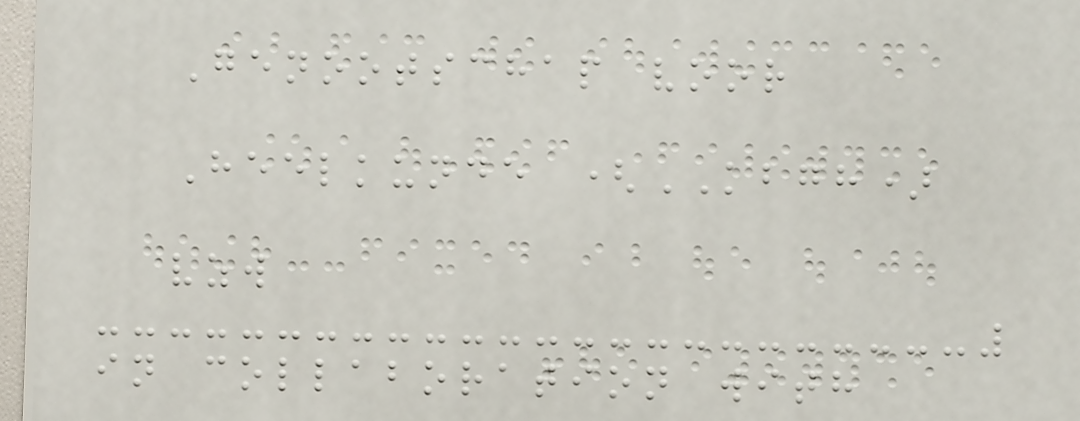Genootschap voor
Heelkunde (KBGH)
vzw
in collaboration with
